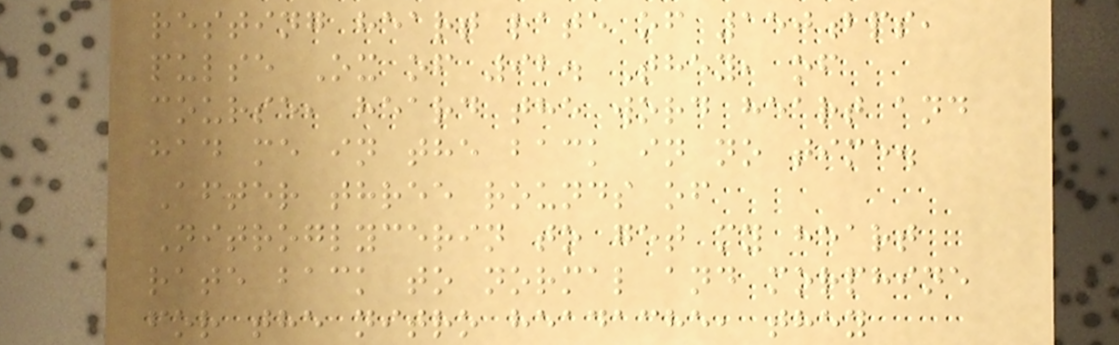resting heart rate of 150bps,
pulse Ox of 92. They, of
course, heard the word heart and
had me in the back in no time.
After three rounds of
Nitroglycerin to get my heart
rate back to normal and morphine
for the nitro headache, they
